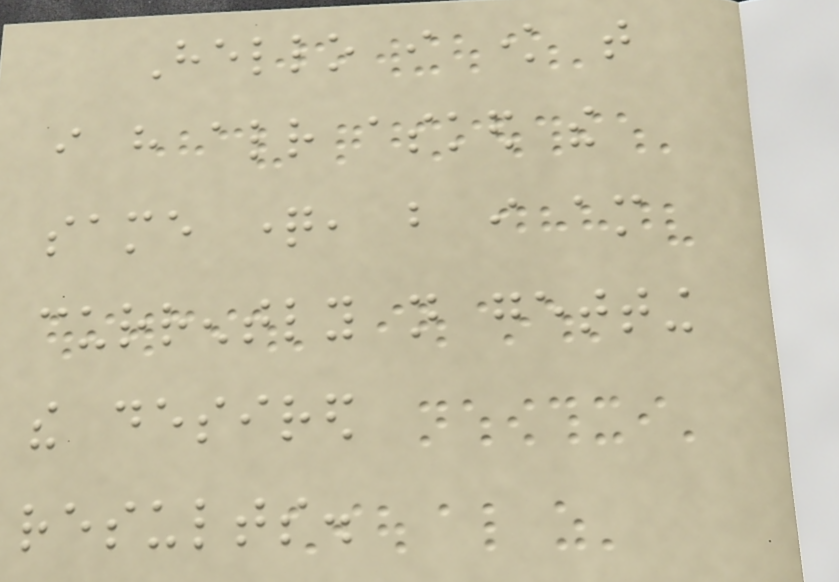Hello i know that
i have already asked the
same question, but i am
currently not getting
the desired
results.
